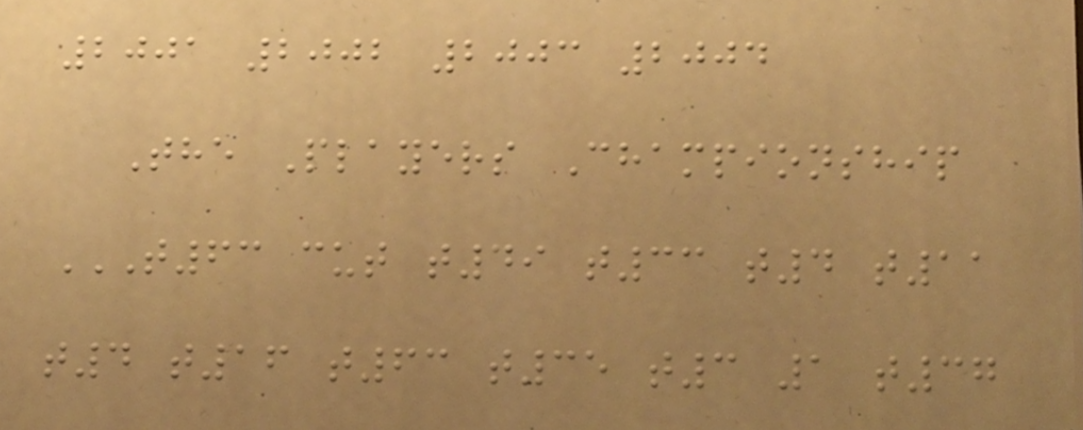2001 2002 2003 2004
The Players Championship
T63 CUT T49 T33 T4 T11
T4 T16 T63 T35 T3 1 T37
